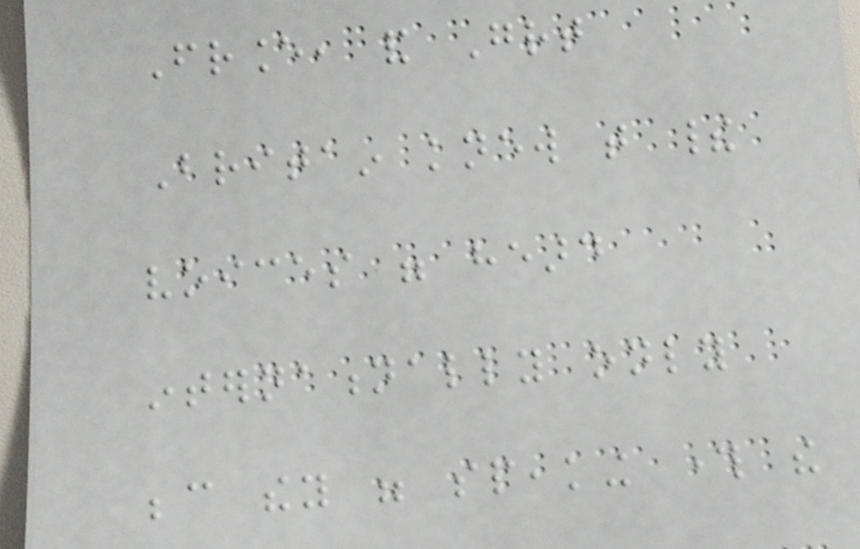France, and Great
Britain knew that their
voices were heard
internationally only
because they were speaking through the
